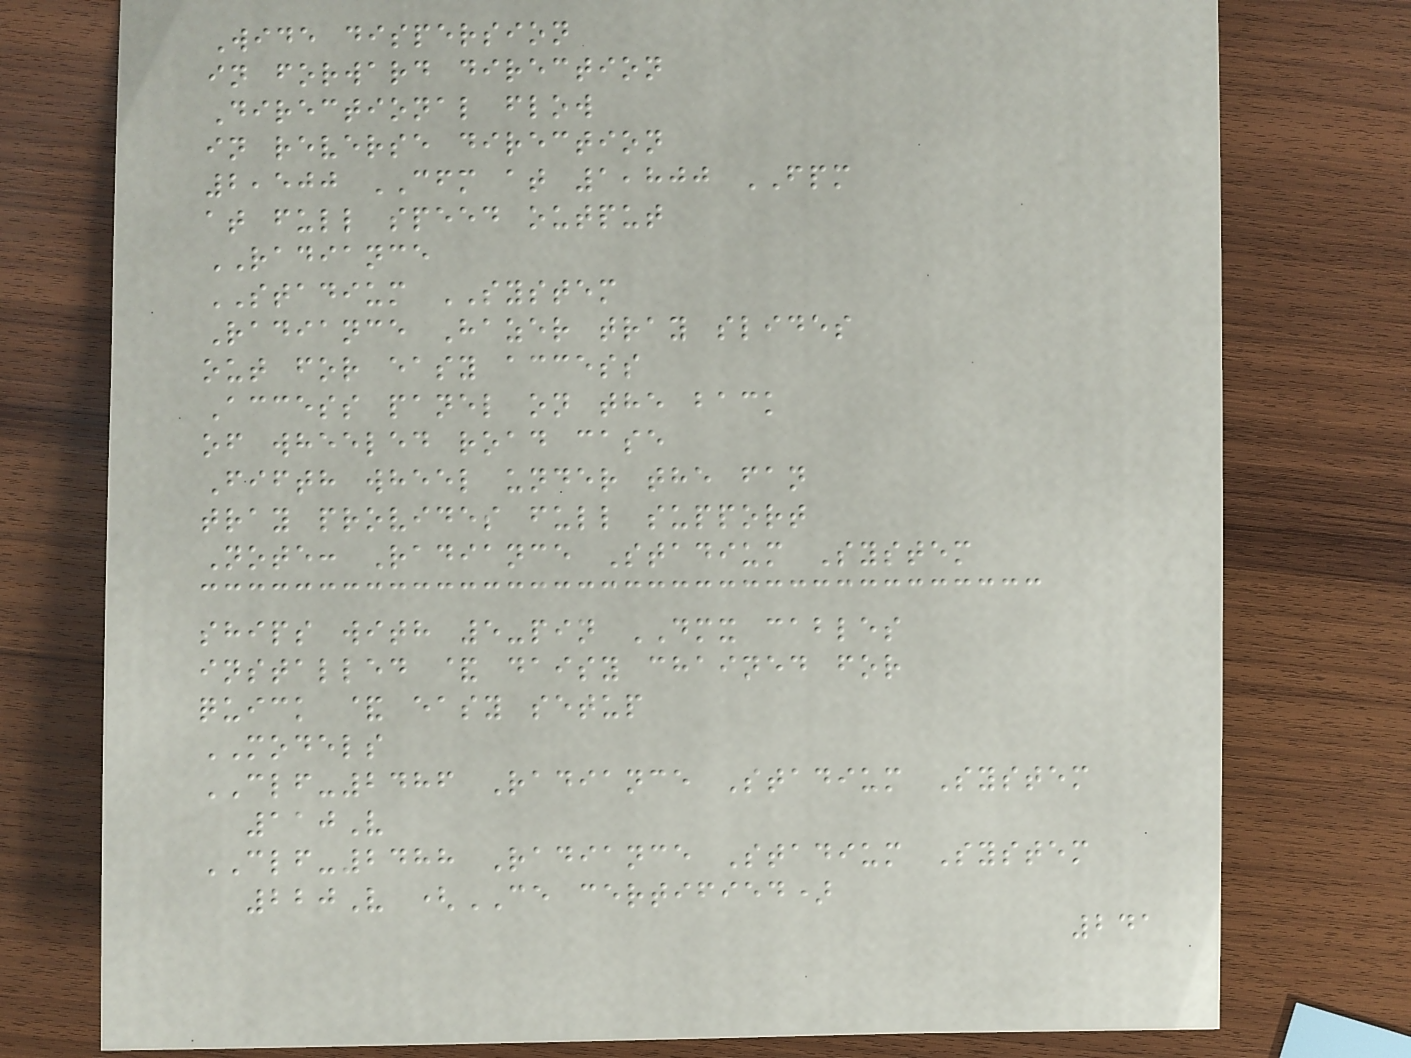Wide dispersion
in forward direction
Directional flow
in reverse direction
2,500 CFM at 1,800 FPM
at full speed output
RADIANCE
STADIUM SYSTEM
Radiance Hazer tray slides
out for easy access
Access panel on the back
of wheeled road case
Fifth wheel under the fan
tray provides full support
Note: Radiance Stadium System
ships with 5-pin DMX cables
installed & daisy chained for
quick & easy setup
MODELS
CLF-2486 Radiance Stadium System
110V
CLF-2488 Radiance Stadium System
220V (CE certified)
241
